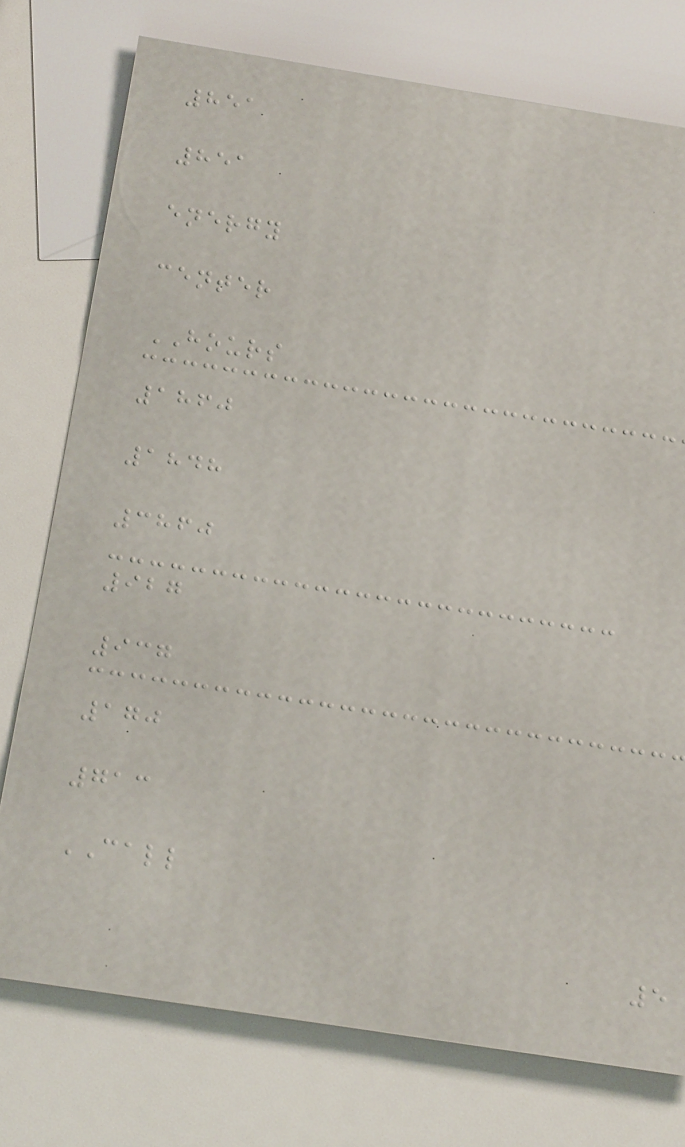851
851
energy
center
HOURS
1860
1848
3860
927
937
170
713
CALL
5
